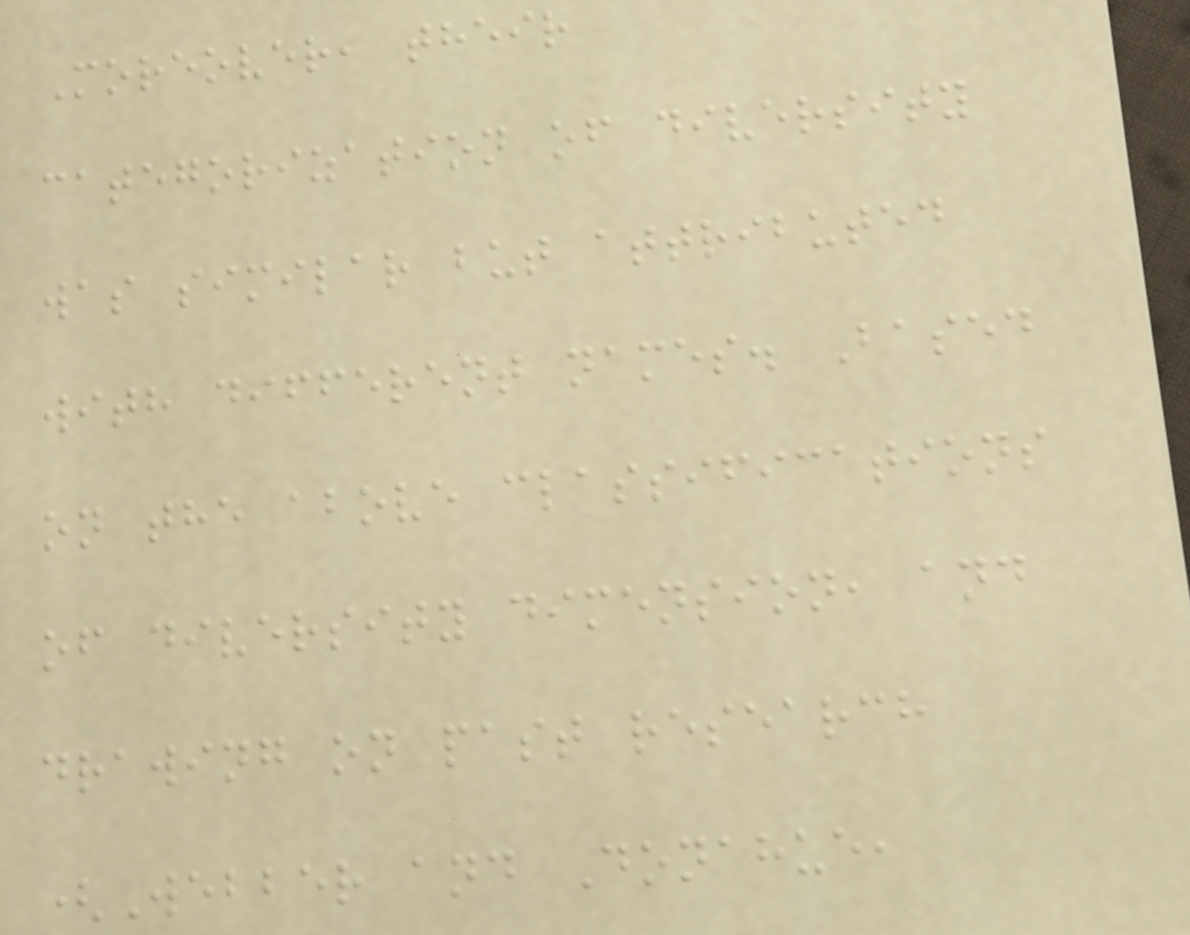Moreover, their
categorization of diversity
was similar but attributed
with different names. Based
on the above classifications
of diversity dimension, and
drawing on past research
(Webber and Donahue,
